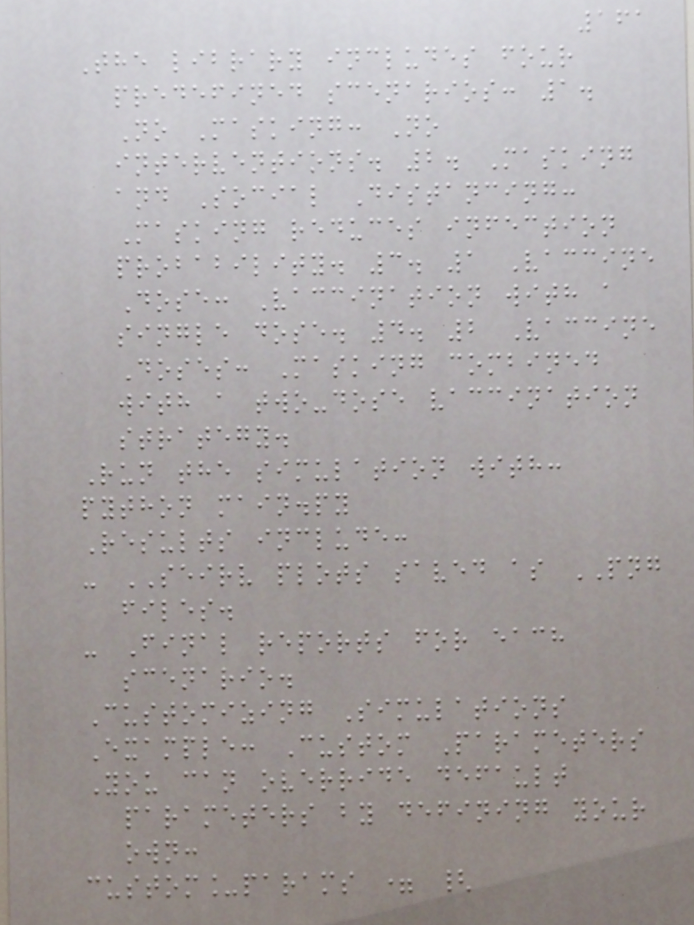161
The library includes four
predefined scenarios: 1.
No Masking: No
interventions. 2. Masking
and Social Distancing:
Masking reduces infection
probability. 3. 1 Vaccine
Dose: Vaccination with a
single dose. 4. 2 Vaccine
Doses: Masking combined
with a two-dose vaccination
strategy.
Run the simulation with:
python main.py
Results include:
- SEIRV plots saved as PNG
files.
- Final reports for each
scenario.
Customizing Simulations
Example: Custom Parameters
You can override default
parameters by defining your
own:
custom_params = {
